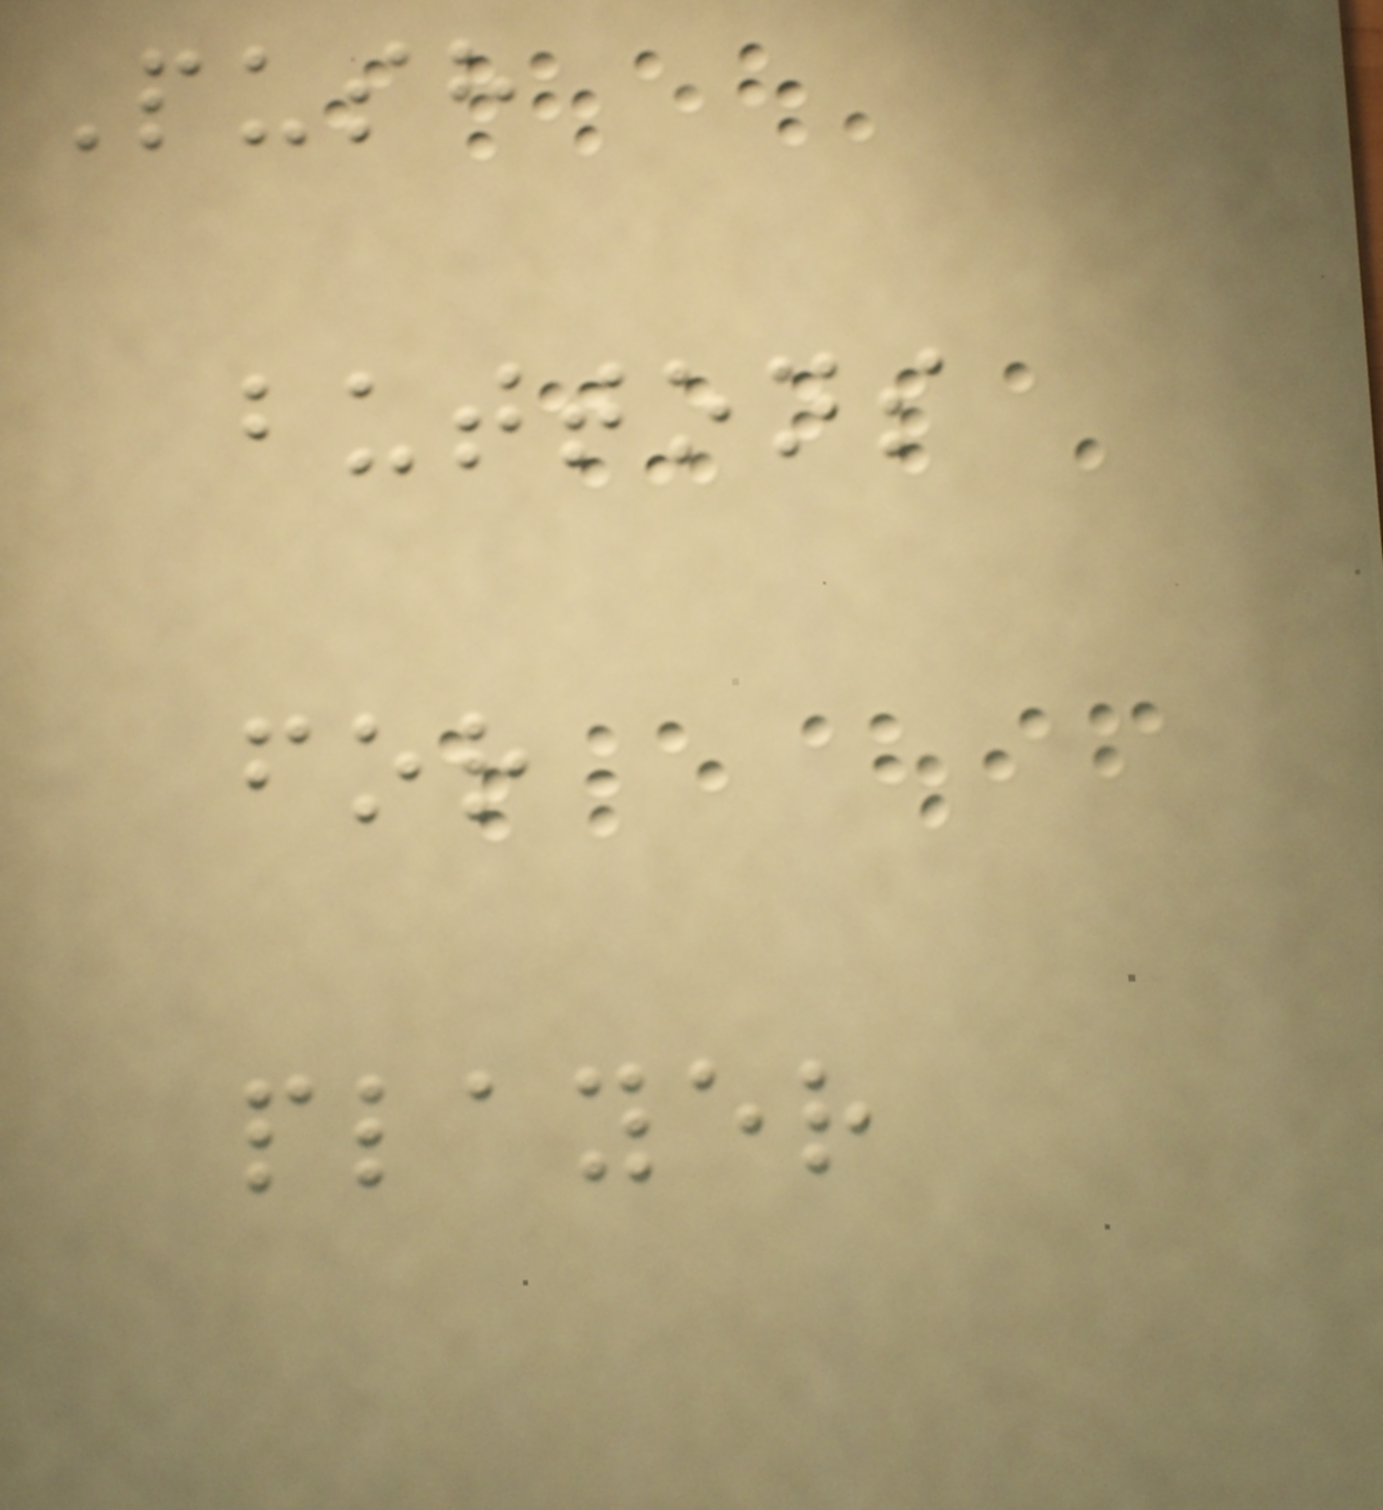Push
buttons
for
player
